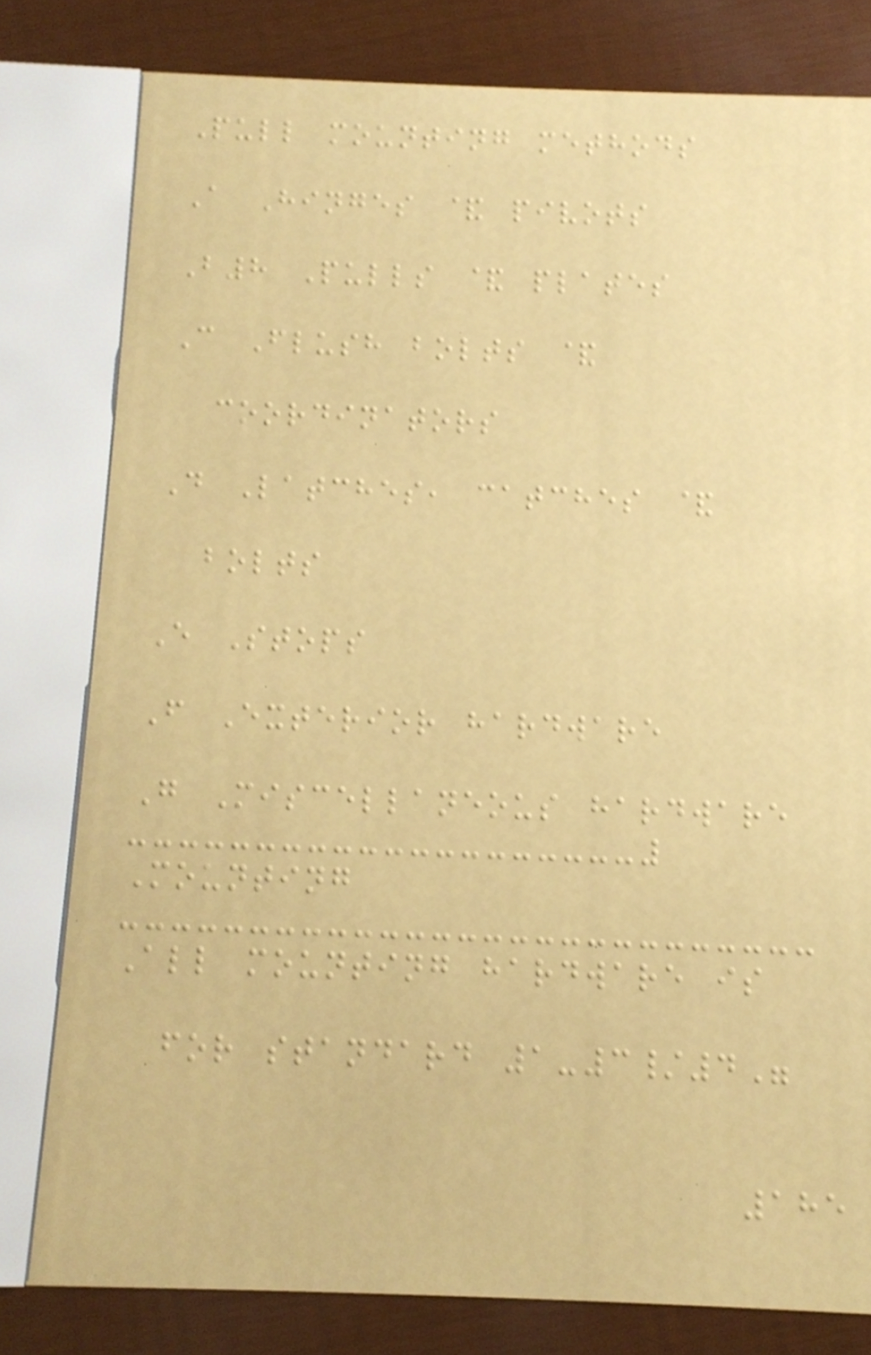Pull mounting methods
A Hinges & pivots
B8 Pulls & plates
C Flush bolts &
coordinators
D Latches, catches &
bolts
E Stops
F Exterior hardware
G Miscellaneous hardware
Mounting
All mounting hardware is
for standard 1-3/4"
185
